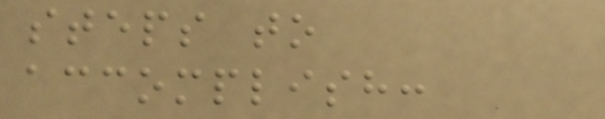steps to
accomplish:
